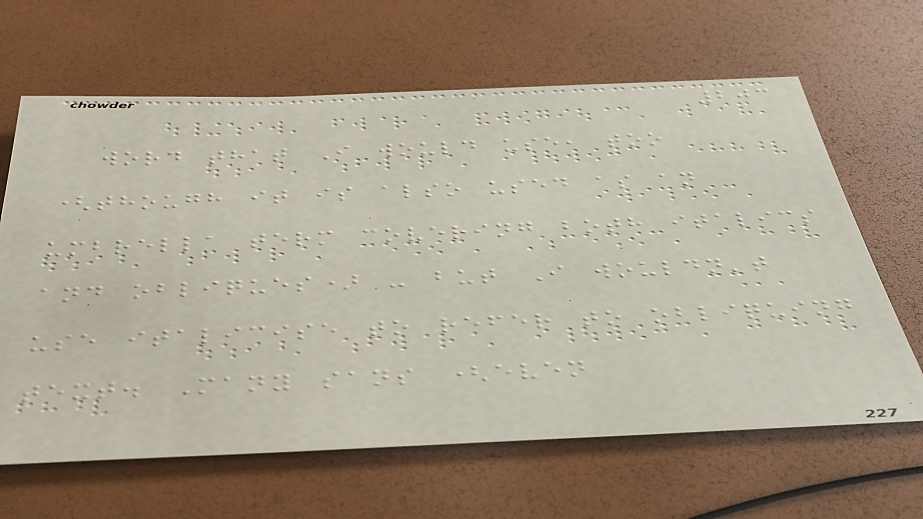203
word that I would use, too
(though it is also used as an
umbrella term covering both italics
and obliques) - but I wouldn't
use italicise to refer to obliquing
text. Many sans (even
